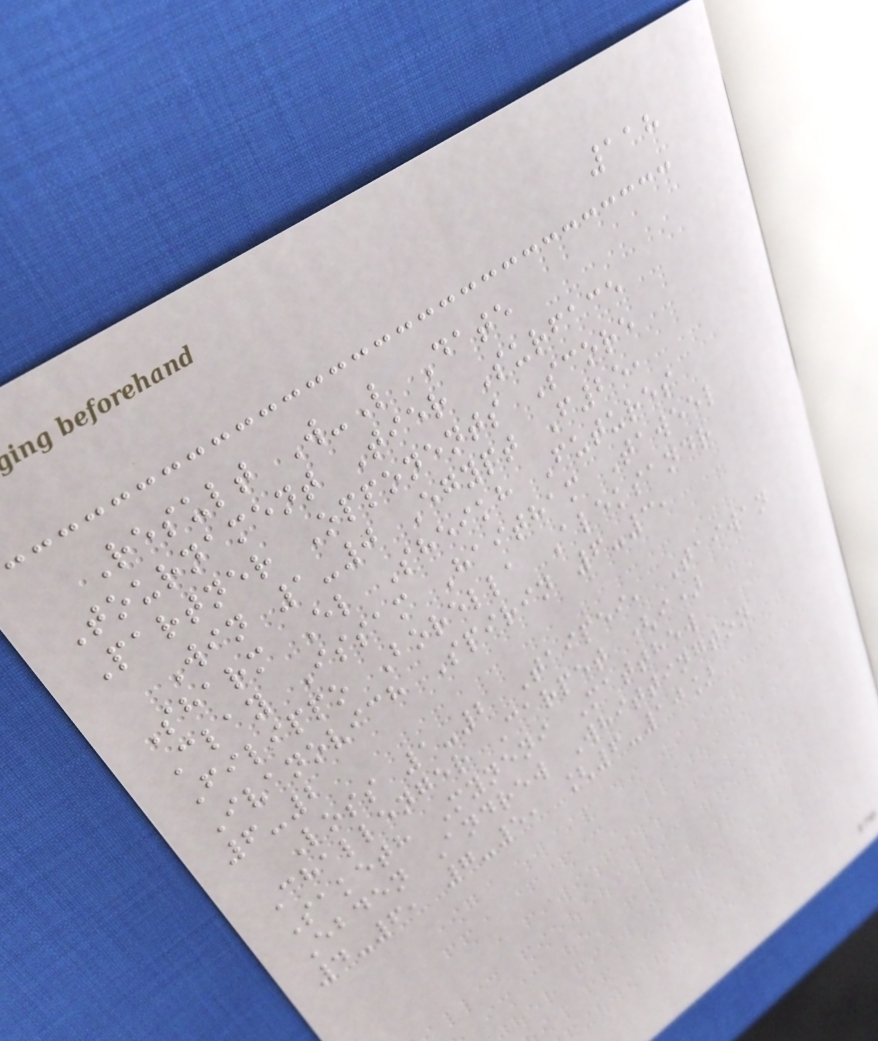118
Result W-L Date
Tournament Tier Surface
Partner Opponents Score
Win 1-0 Egypt F25,
Sharm El Sheikh Futures
Clay Issam Haitham Taweel
Filippo Borella Aleksandr
Ivanovich Spirin 6-3,
6-2
Loss 1-2 Taipei, Taiwan
Challenger Carpet (i)
Saketh Myneni Matthew
Ebden Andrew Whittington
4-6, 7-5, [6-10]
